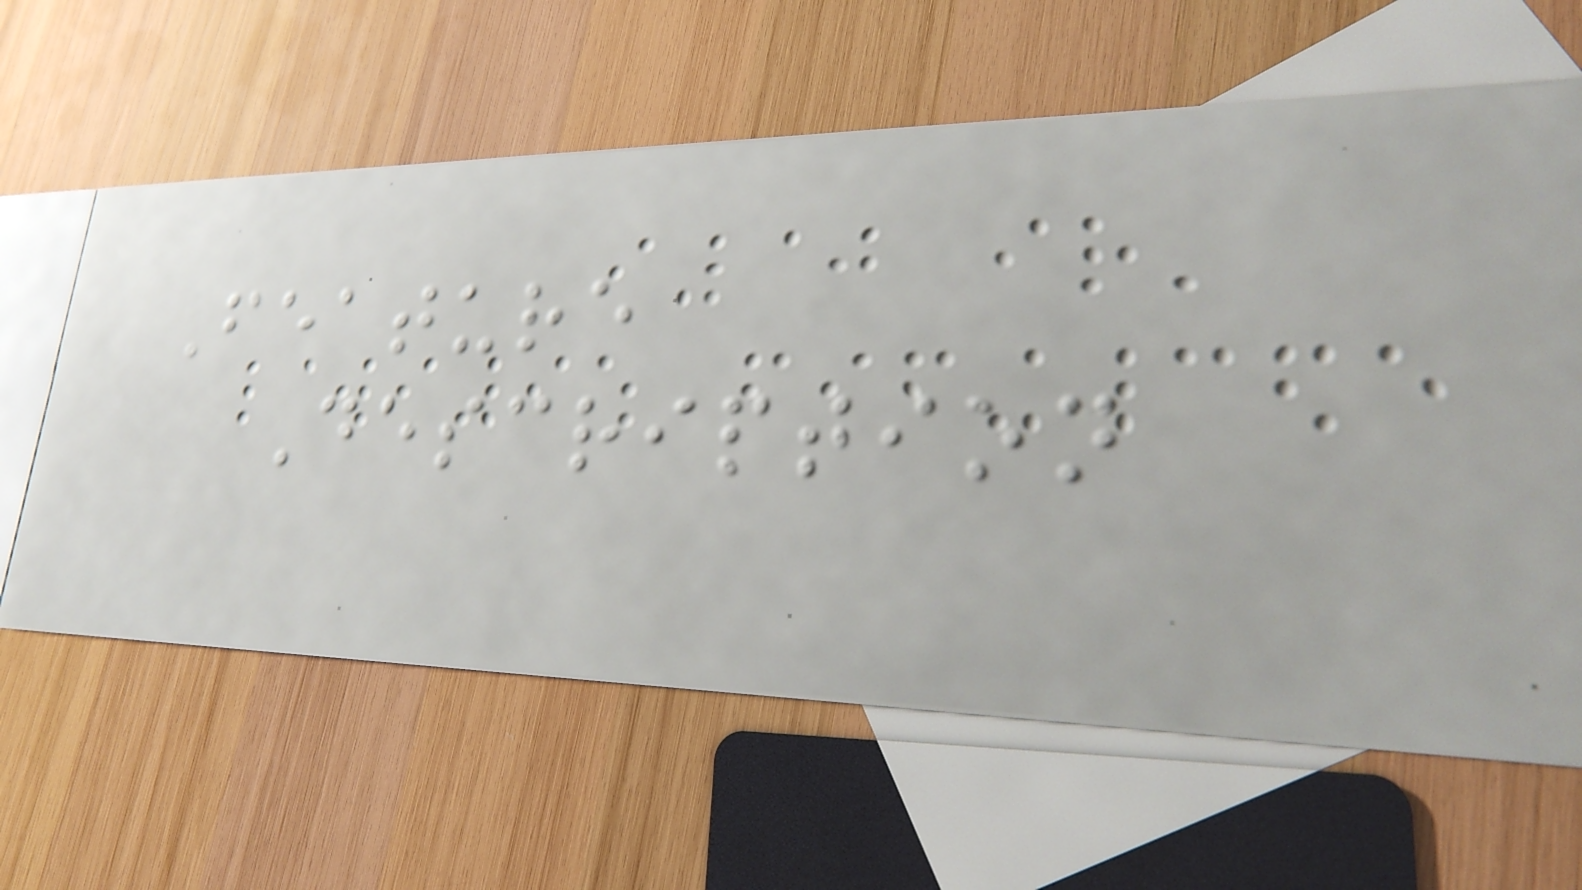Feature
Description
